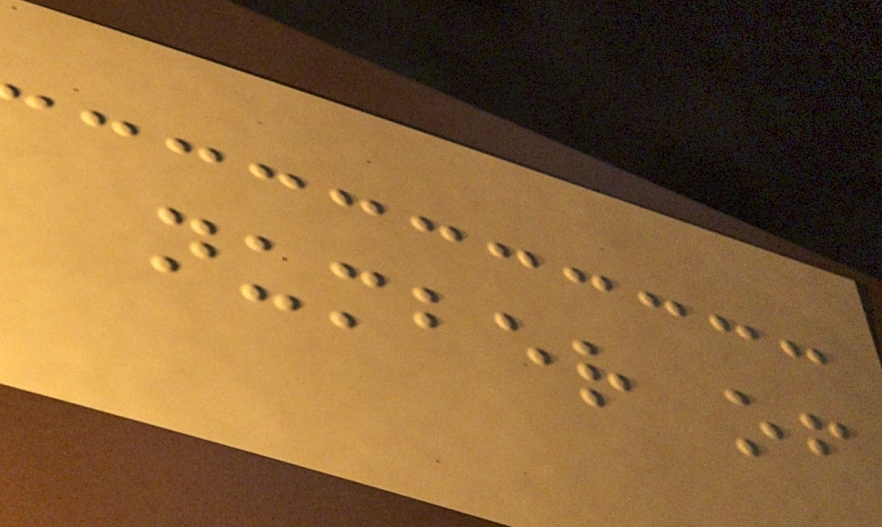number of
